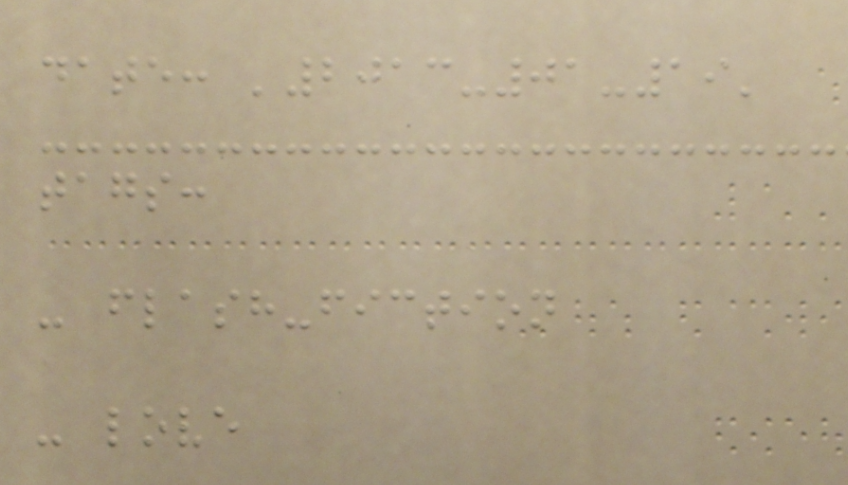date: '2013-01-19'
tags:
- flash-fiction
- love
